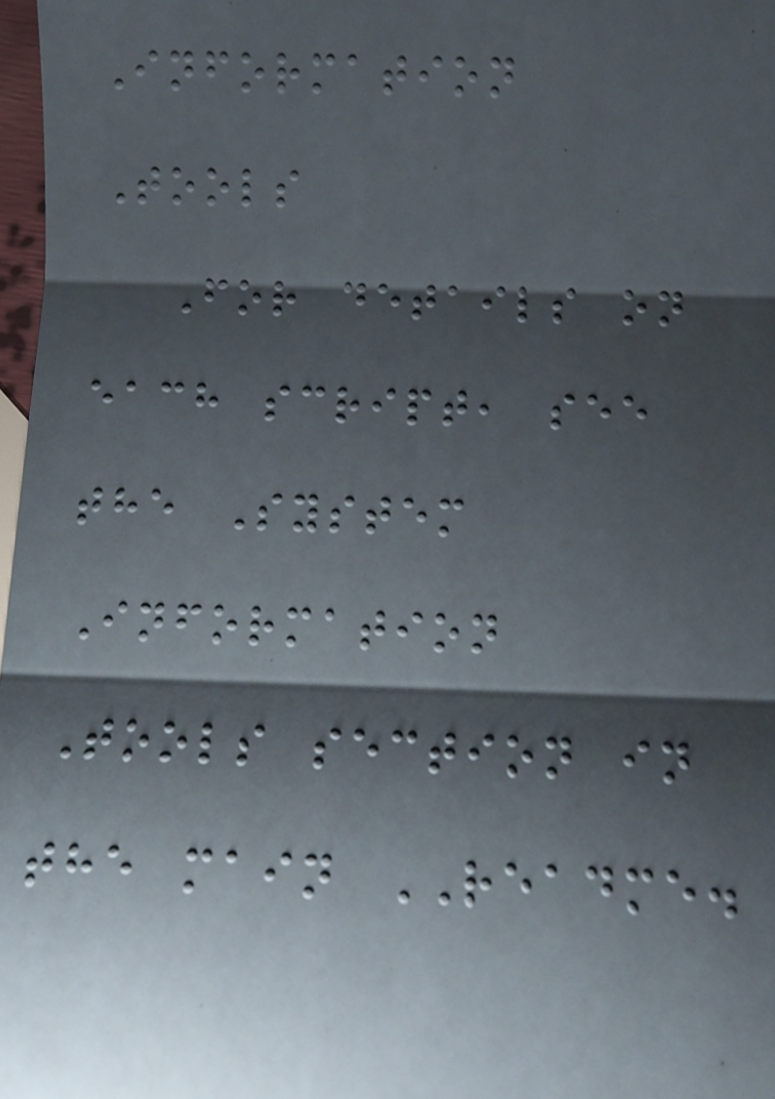Information
Tools
For details on
each script, see
the System
Information
Tools section in
the main README.
